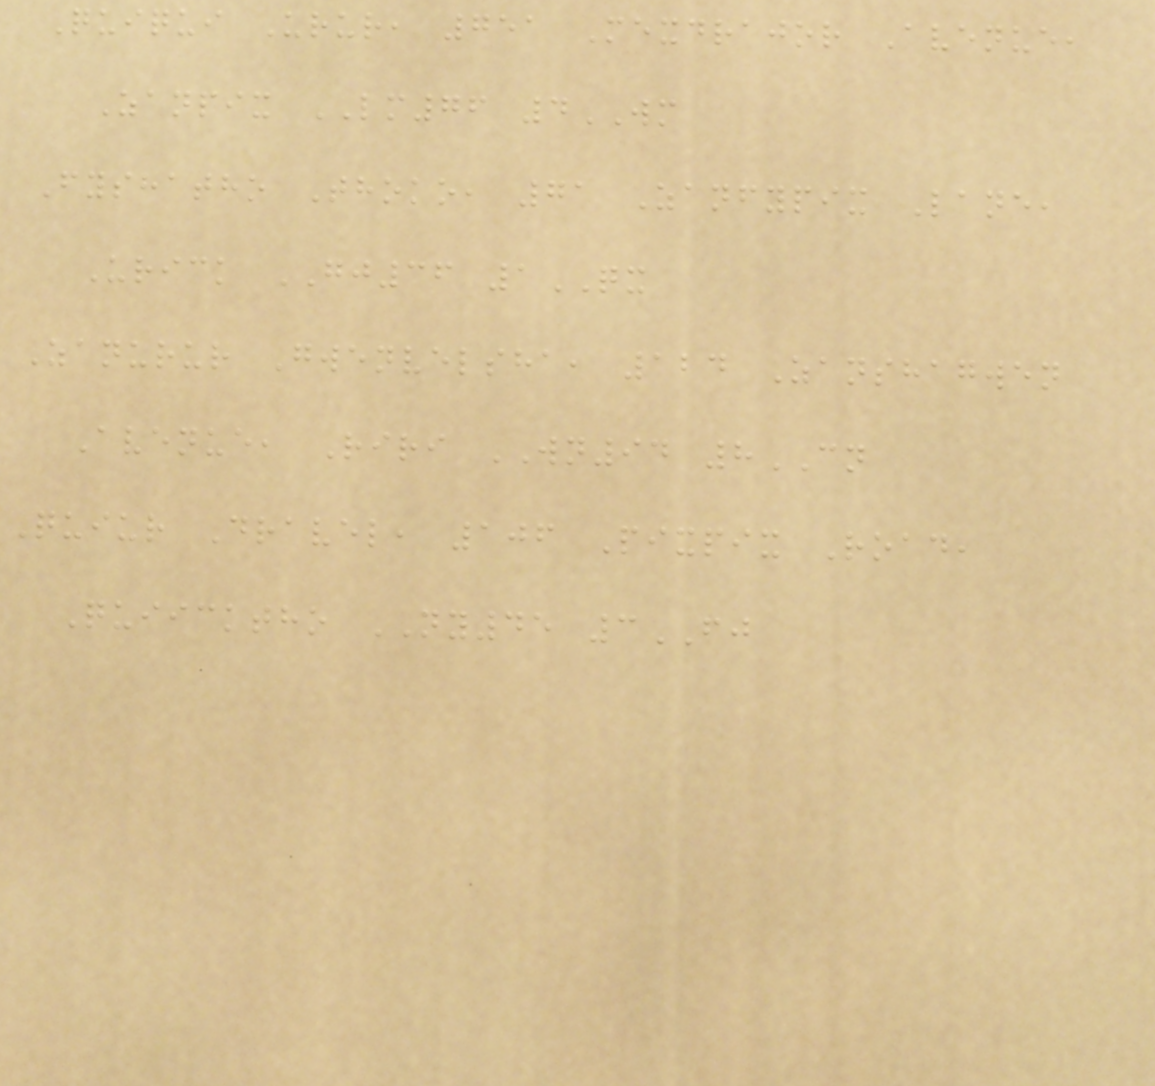Quiqui Urur, 751 Mexdrajor Avenue,
Zanpix LM76 4WM
Fyshatho Thoko, 71 Zanfypix Lane,
Urick GJ36 1QX
Zanurur Gwenvelsha, 124 Zanshagwen
Avenue, Riri WN94 8CN
Quiur Dravel, 106 Pixpix Road,
Quiicktho NY45 3FJ
